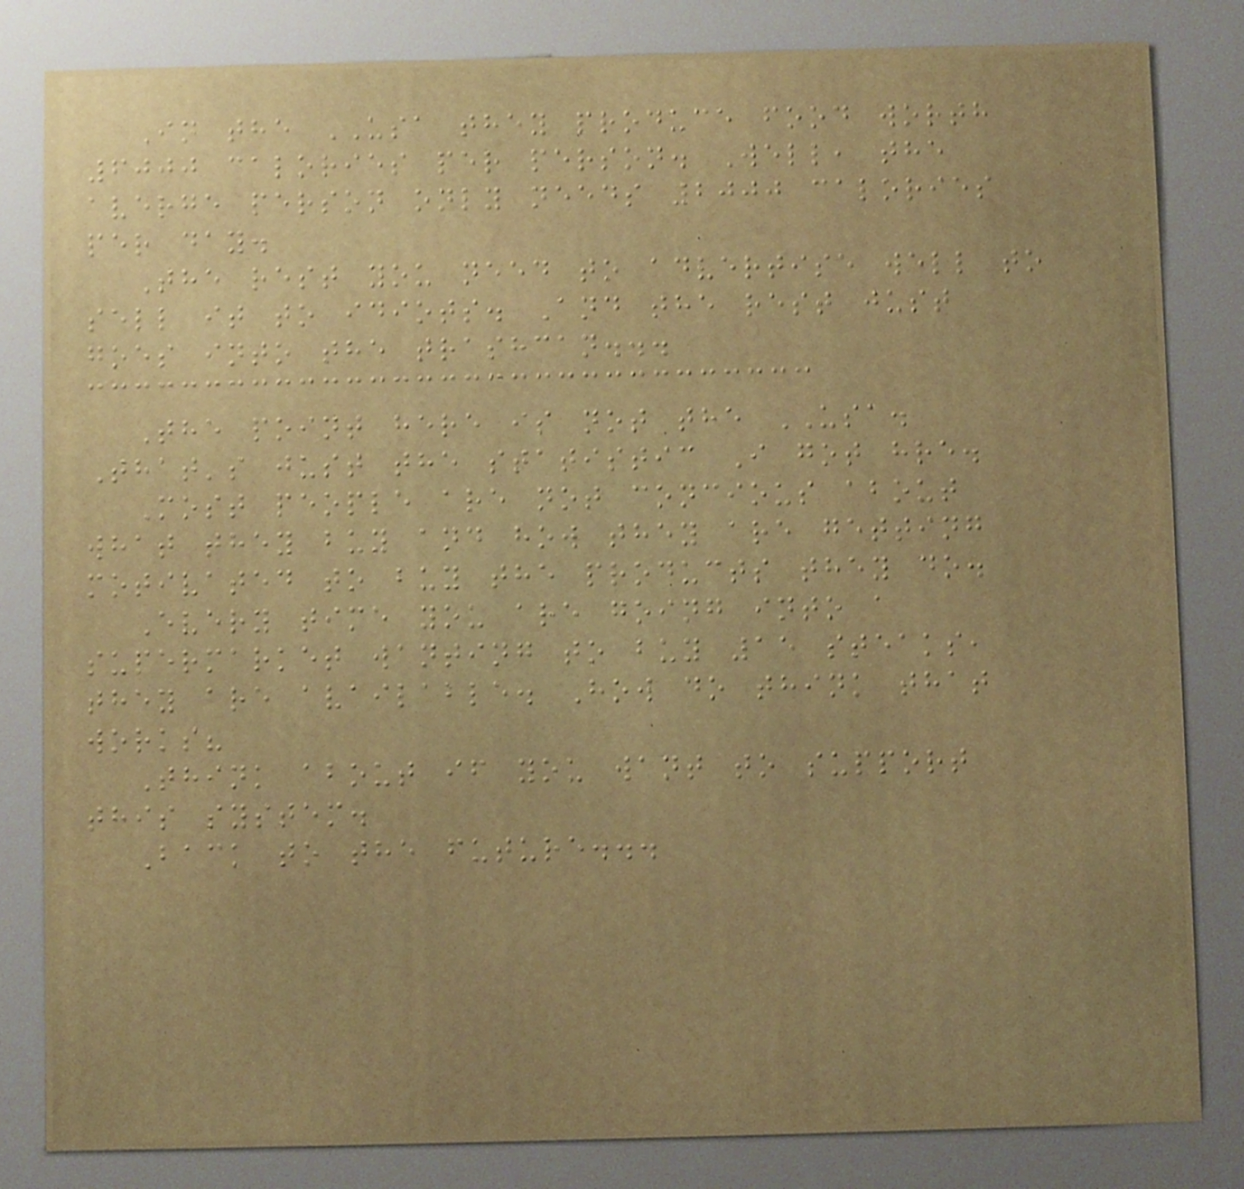In the USA they produce food worth
6000 calories per person. Well, the
averge person only needs 2000 calories
per day.
The rest you need to advertise well to
sell it to idiots. And the rest just
goes into the trashcan...
The point here is not the USA.
That's just the statistic I got hre.
Most people are not concious about
what they buy and how they are getting
motivated to buy the products they do.
Every time you are going into a
supermarket wanting to buy 15 steaks,
they are available. How do think that
works?
Think about if you want to support
this system.
Back to the future...
